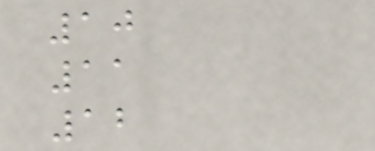10
11
12
